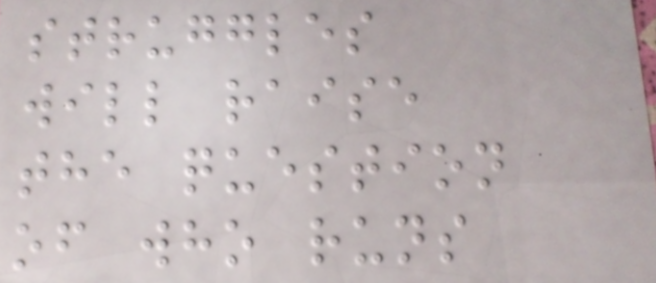struggles
will raise
the question
of who runs
